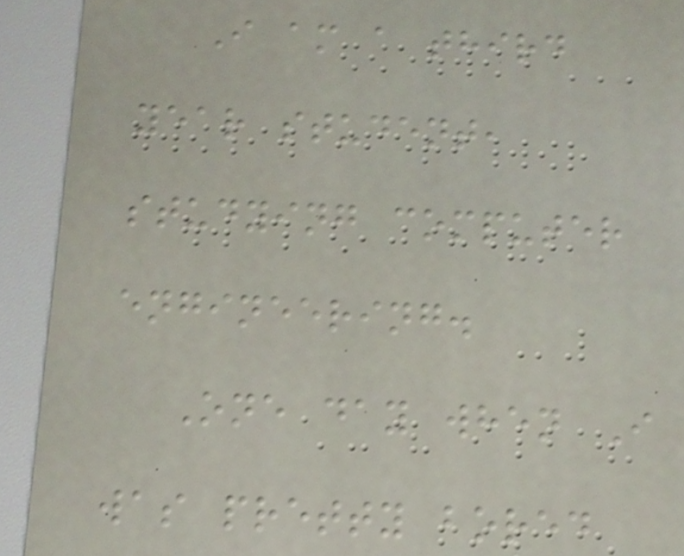I am a third
year student,
studying computer
engineering.
One day when I
was pretty bored
